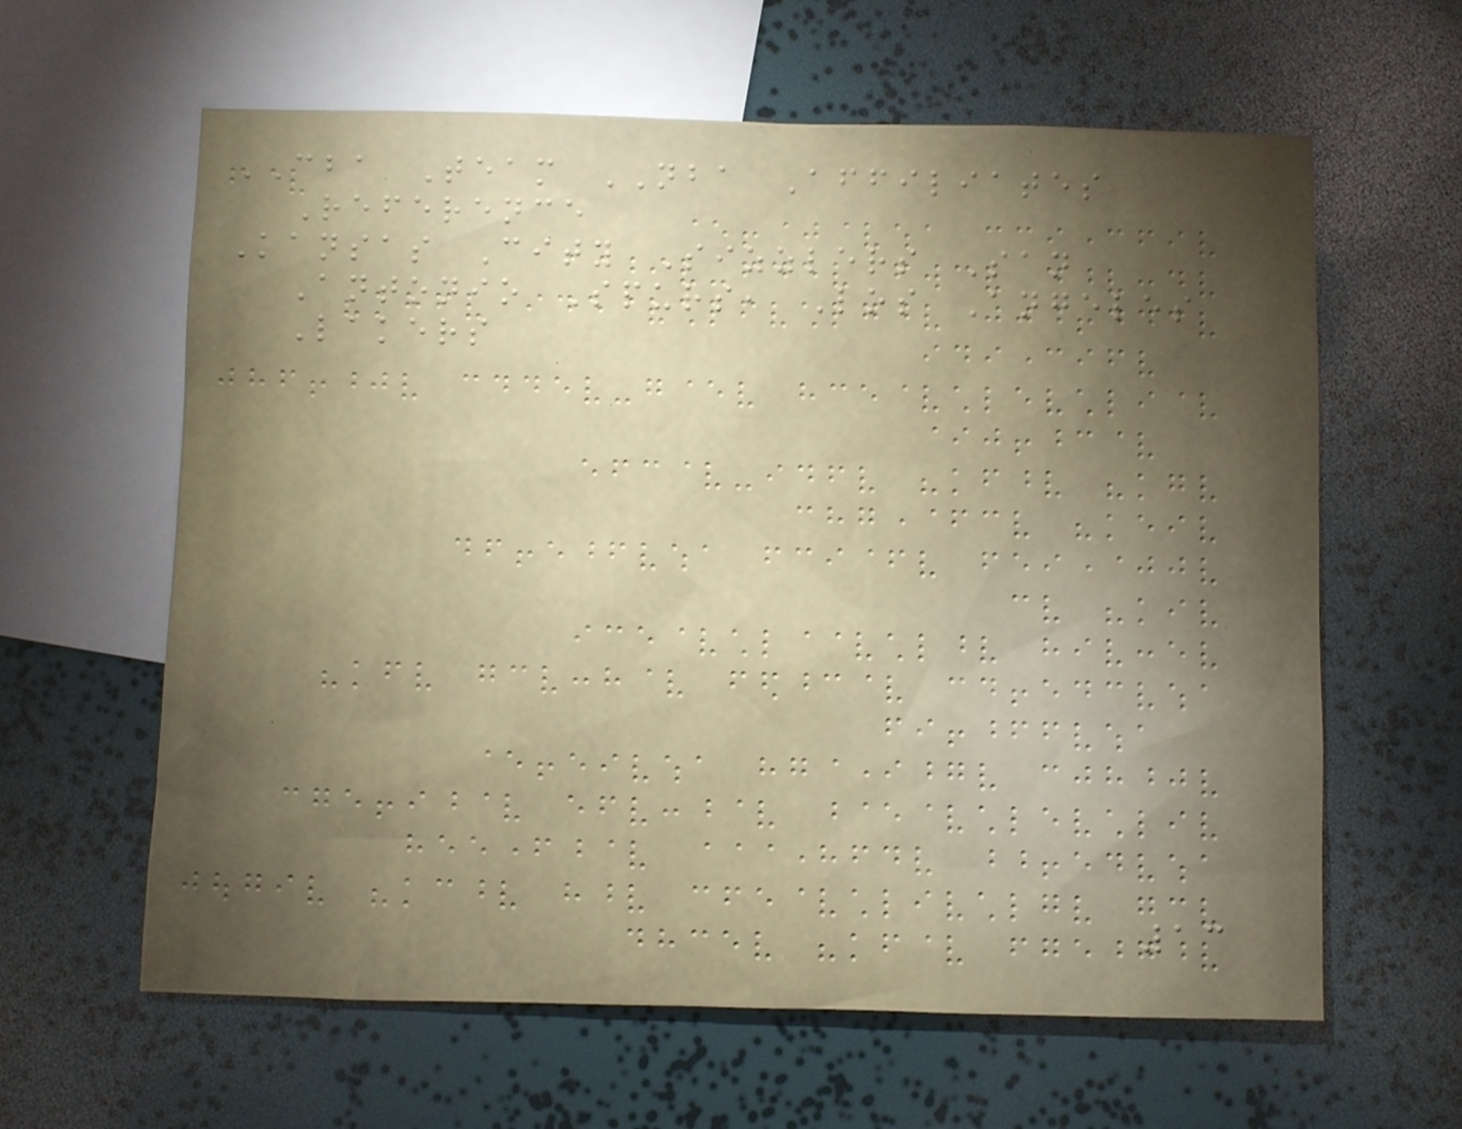CBA Team NBA Affiliates
Reference
Kansas City Sizzlers San
Antonio Spurs, Los Angeles
Lakers
13
